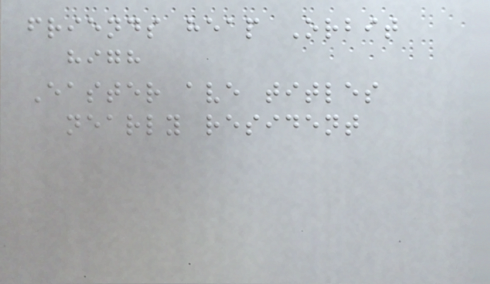friends heap Orbit
high
Easter ave titles
nearly resident
